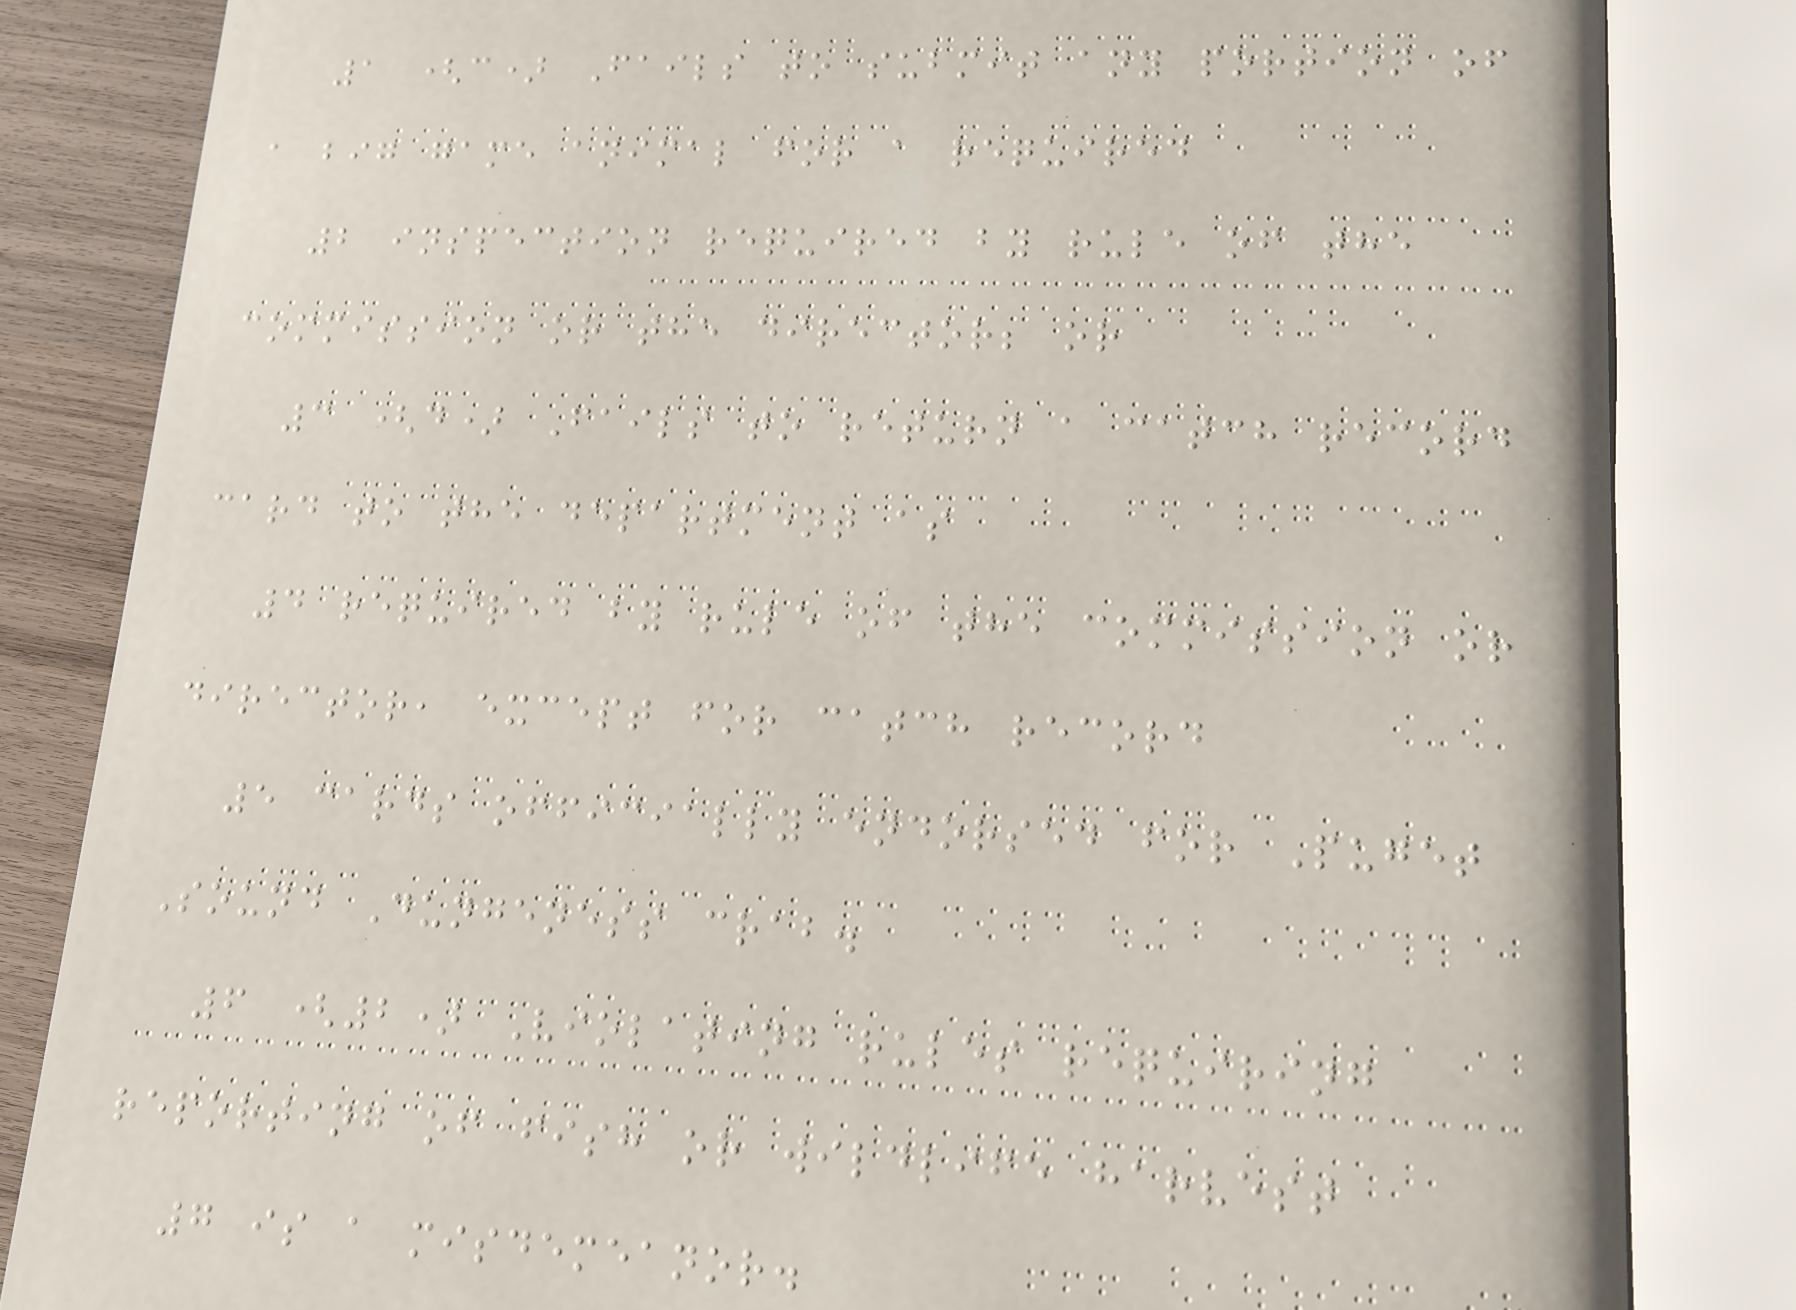1 (c) Fails to submit any portion of
a big game animal for a required
2 inspection required by rule of the
commission or the director; or
3 (d) Fails to return a catch record
card to the department as
4 required by rule of the commission or
director, except for catch record
5 cards officially endorsed for Puget
Sound Dungeness crab.
6 (2) Violating rules requiring
reporting of fish or wildlife harvest
7 is a misdemeanor.
